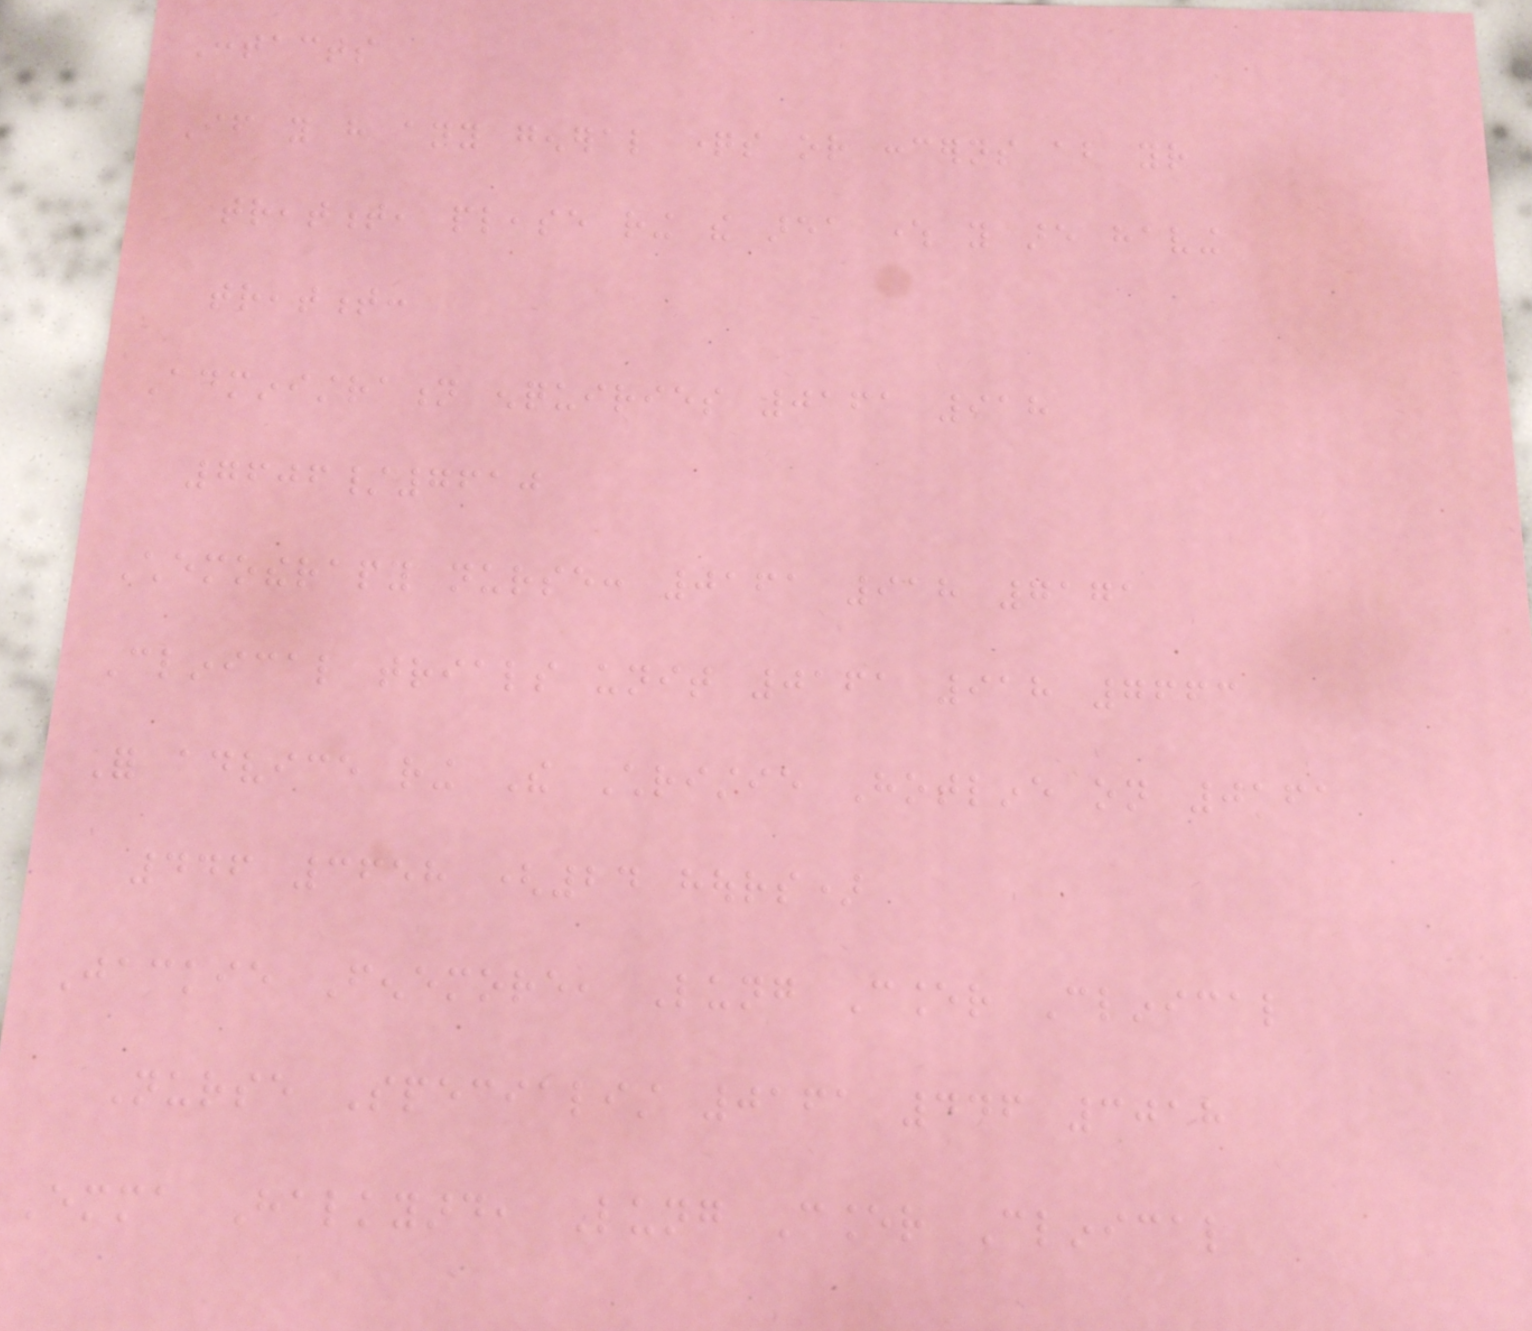Contacts
If you have any general questions or concerns about your
treatment, please ring the area where you are having
treatment:
Administration enquiries 0161 918
7606/7610
Chemotherapy nurse: 0161 918 7171
Clinical trials unit 0161 918 7663
For advice ring The Christie Hotline on 0161
446 3658 (24 hours)
Jackie Fenemore, Lung Cancer Clinical
Nurse Specialist 0161 446 3018
Emma Halkyard, Lung Cancer Clinical
